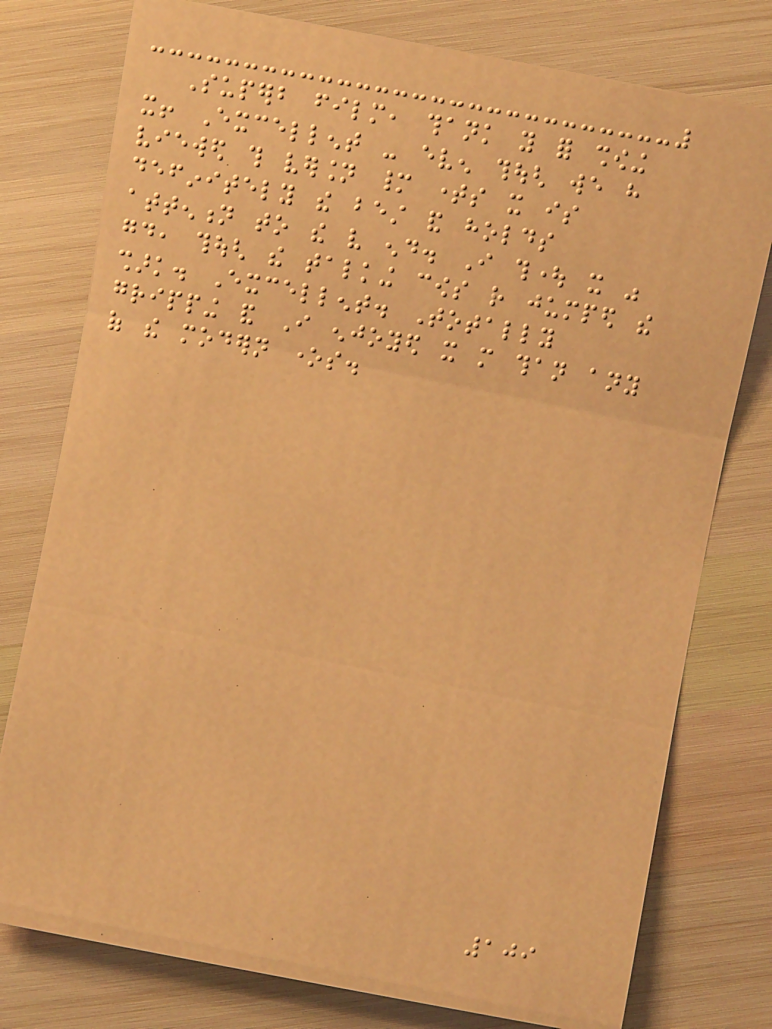Superb film, thank you for showing
it! Excellent - even though we have
viewed this version many times it is
definitely the best and holds
attention to the very end. I thought it was
good, though the talking cows rather jumped the
shark. Excellent. Totally
gripping and I enjoyed it more than any
of the modern ones.
109
